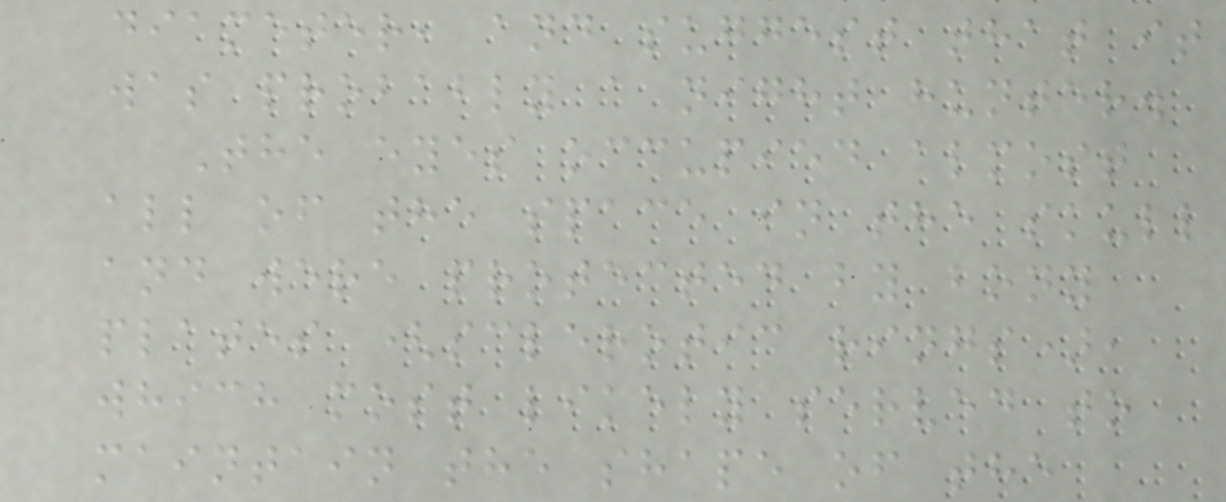diameter, and suggest that it
was probably a night hunter.
The eyes occupied almost
all of the space in the skull
and were protected by bony
plates (sclerotic rings),
which most likely served to
maintain the shape of the
